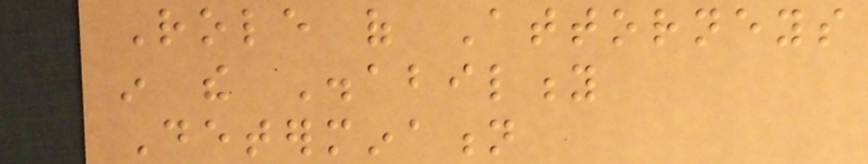Role of Attorneys
in the Disability
Determination
